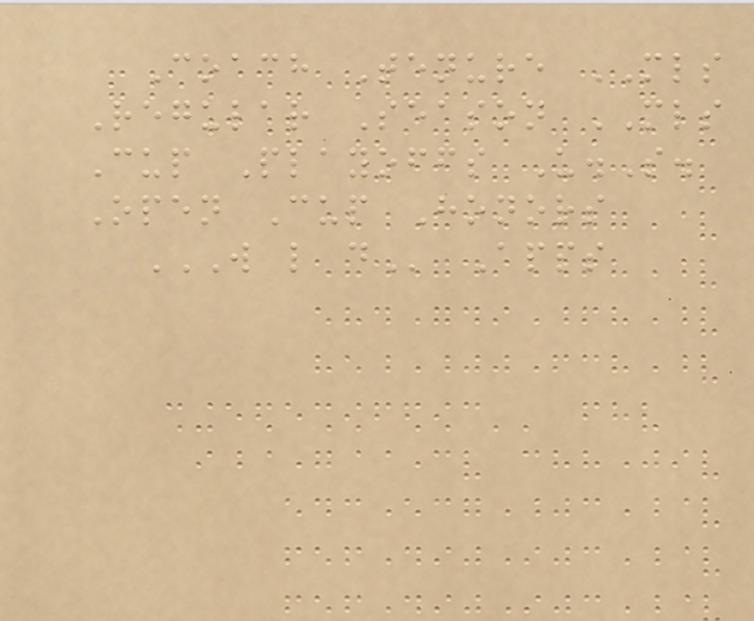Coach Tenure MLS
Regular Season MLS
Cup Playoffs U.S.
Open Cup Honors
W L D Apps
